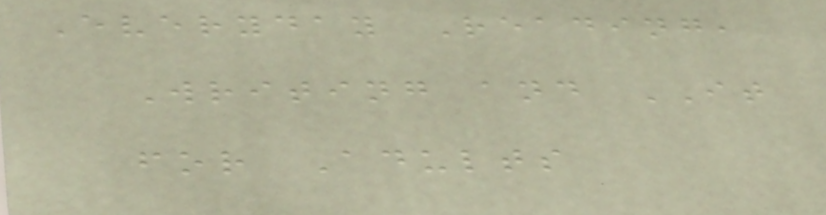Everyday Reading,
Writing and IT
for Adults
